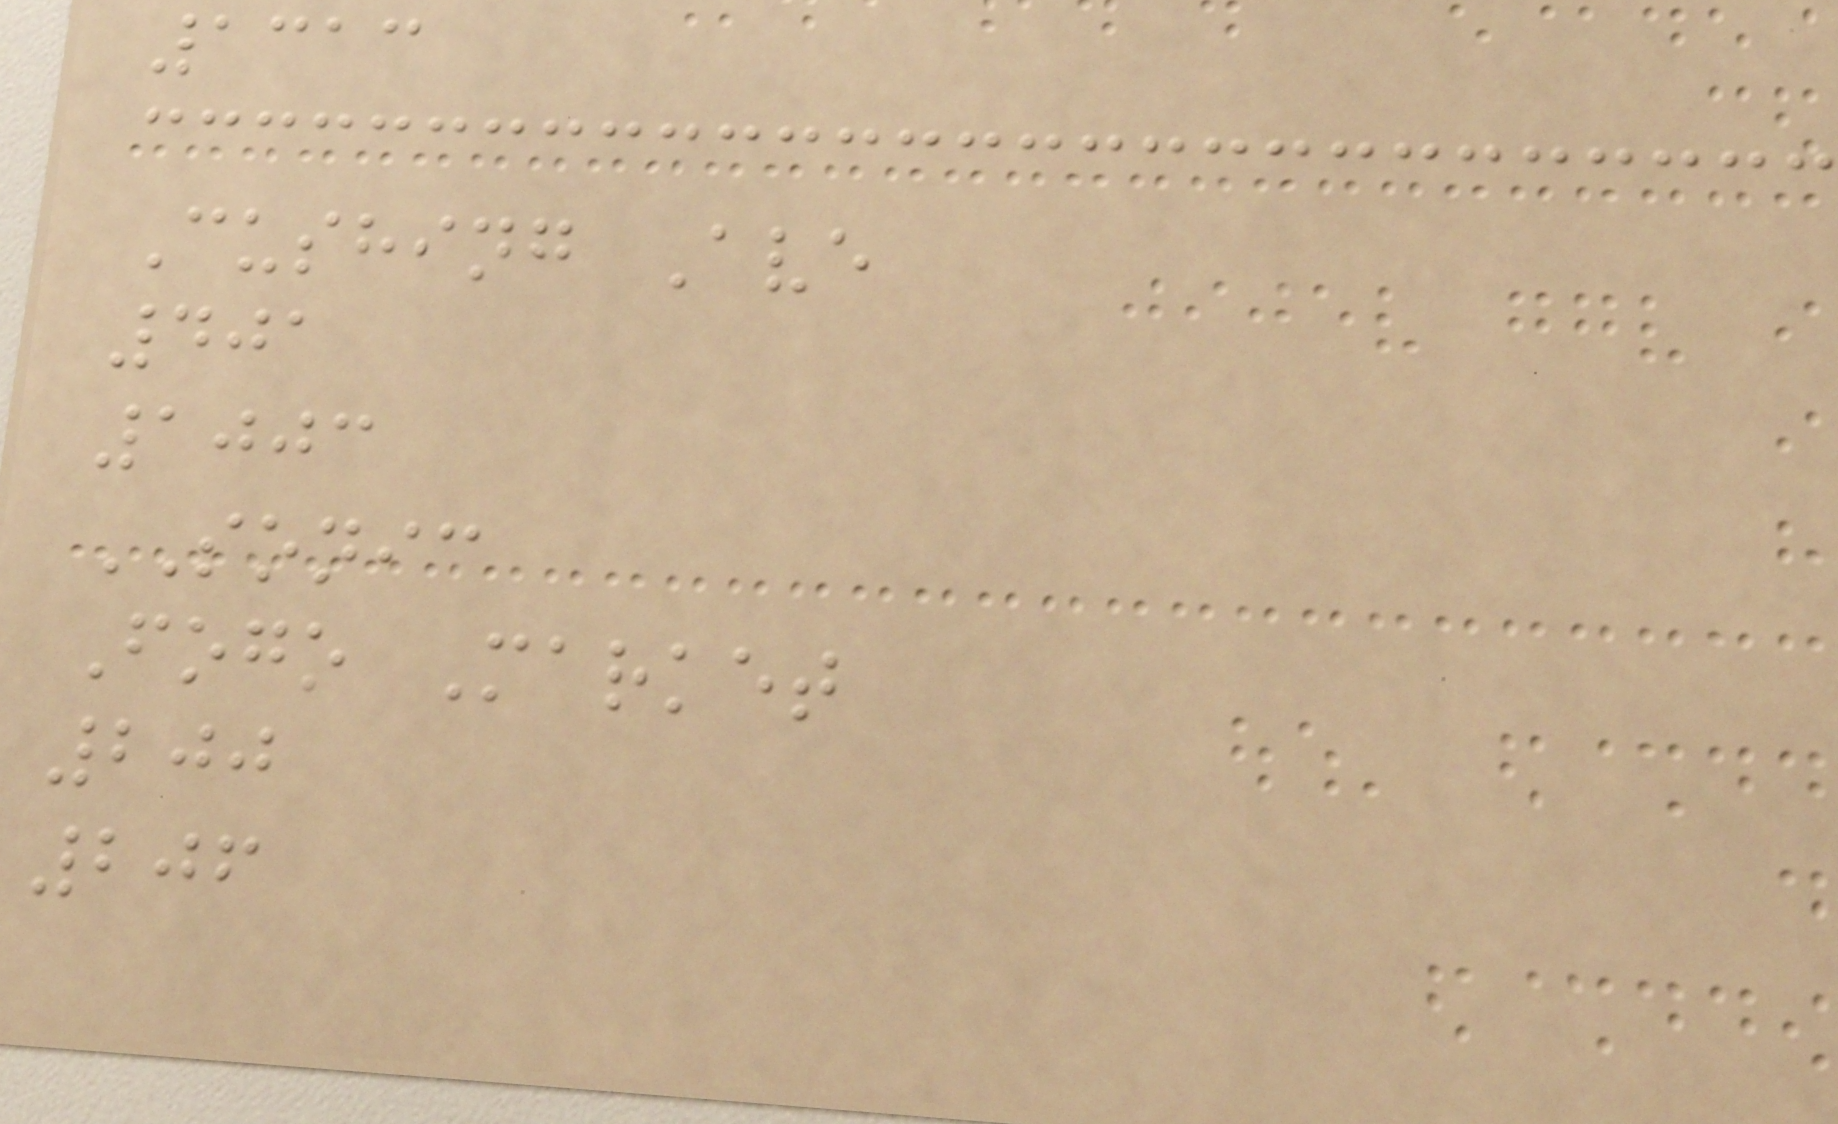1313
Cushing Ave
401
1003
SONIC
Fogo Market
200
206
